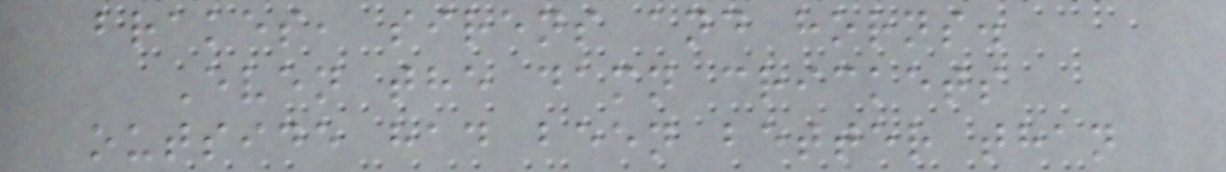brakes, sirens and horns.
Even the damn crickets
outside had been better than
